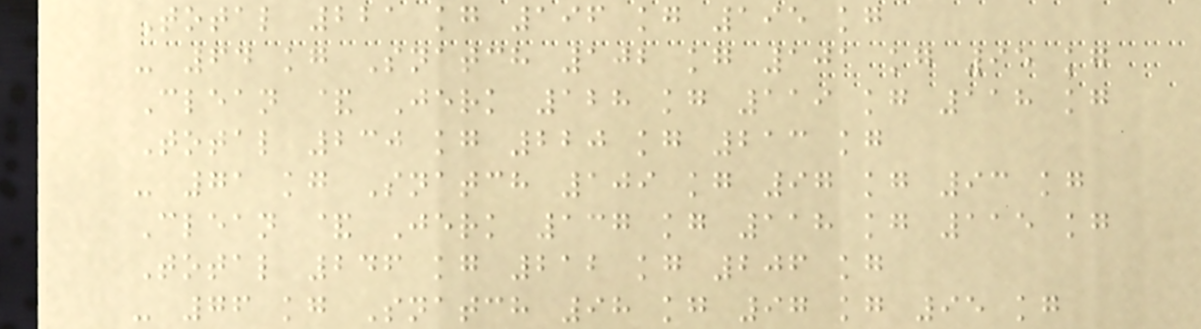Total 221 kg 196 kg 195 kg
- 64 kg Snatch 102 kg 101 kg 95 kg
Clean & Jerk 128 kg 119 kg 118 kg
Total 230 kg 220 kg 213 kg
- 71 kg Snatch 109 kg 97 kg 93 kg
Clean & Jerk 137 kg 118 kg 115 kg
Total 246 kg 212 kg 206 kg
- 76 kg Snatch 98 kg 97 kg 95 kg
